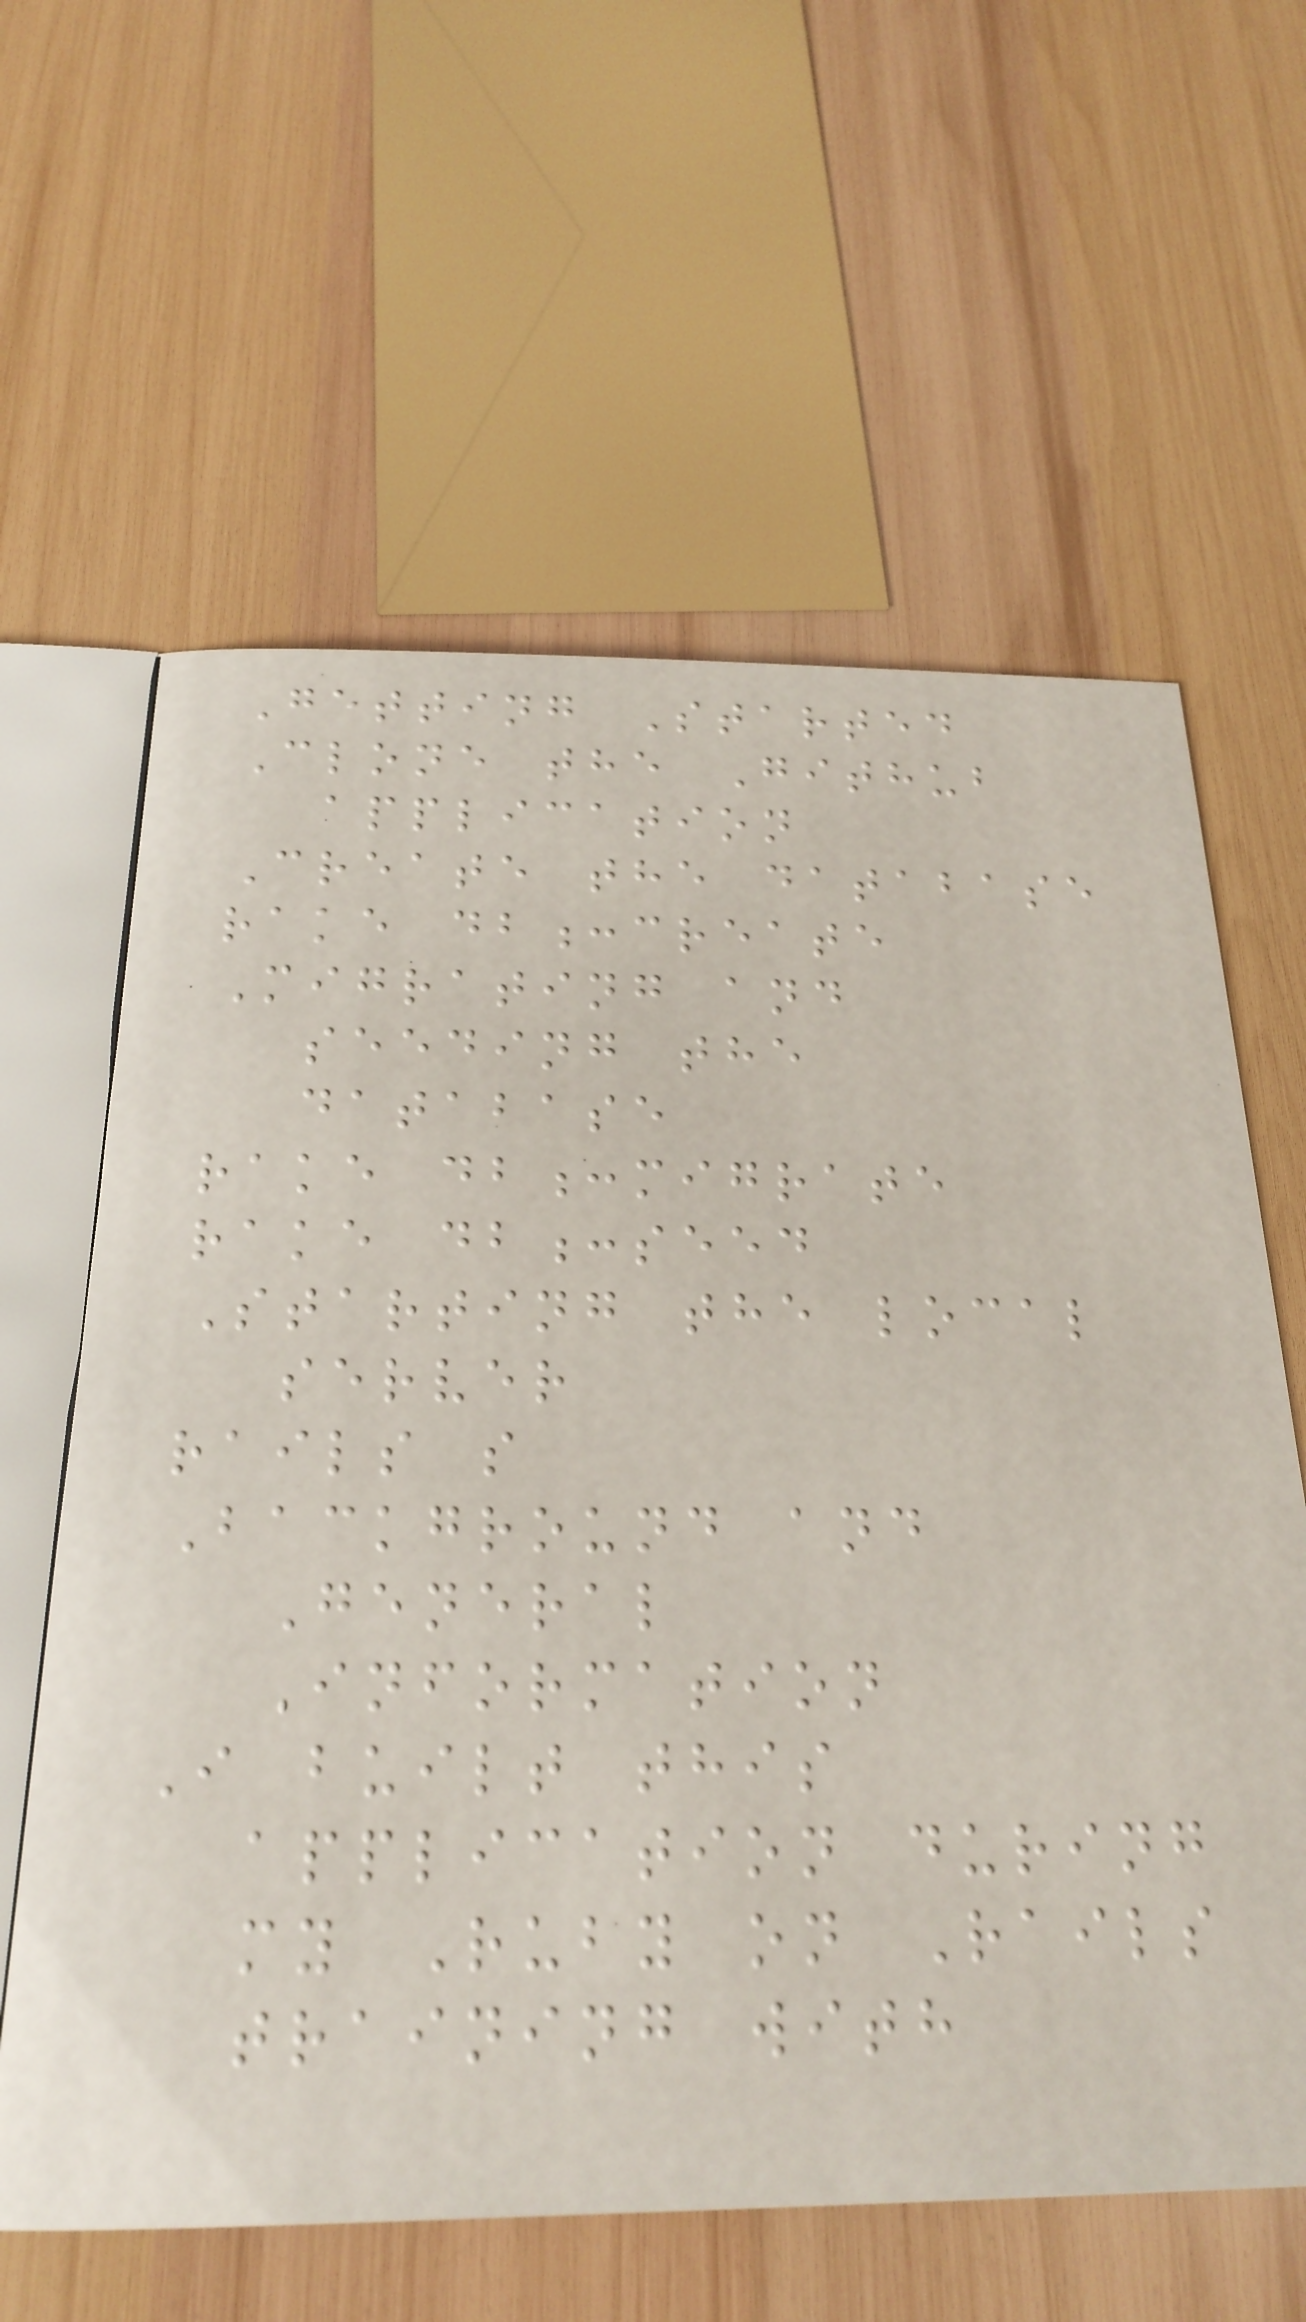Getting Started
Clone the Github
application
Create the database
rake db:create
Migrating and
seeding the
database
rake db:migrate
rake db:seed
Starting the local
server
rails s
Background and
General
Information
I built this
application during
my Ruby on Rails
training with
